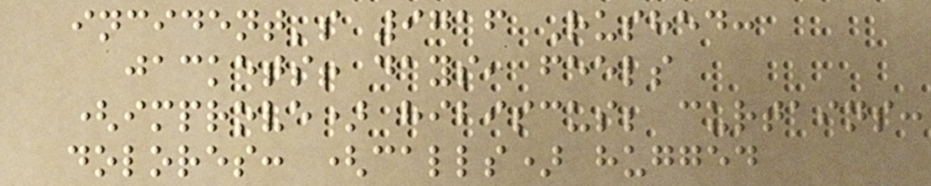incident's 9716 Rushed:
jackets! days, feels
(improve) hibiscus; curtains:
dolores: (calls) hugged
